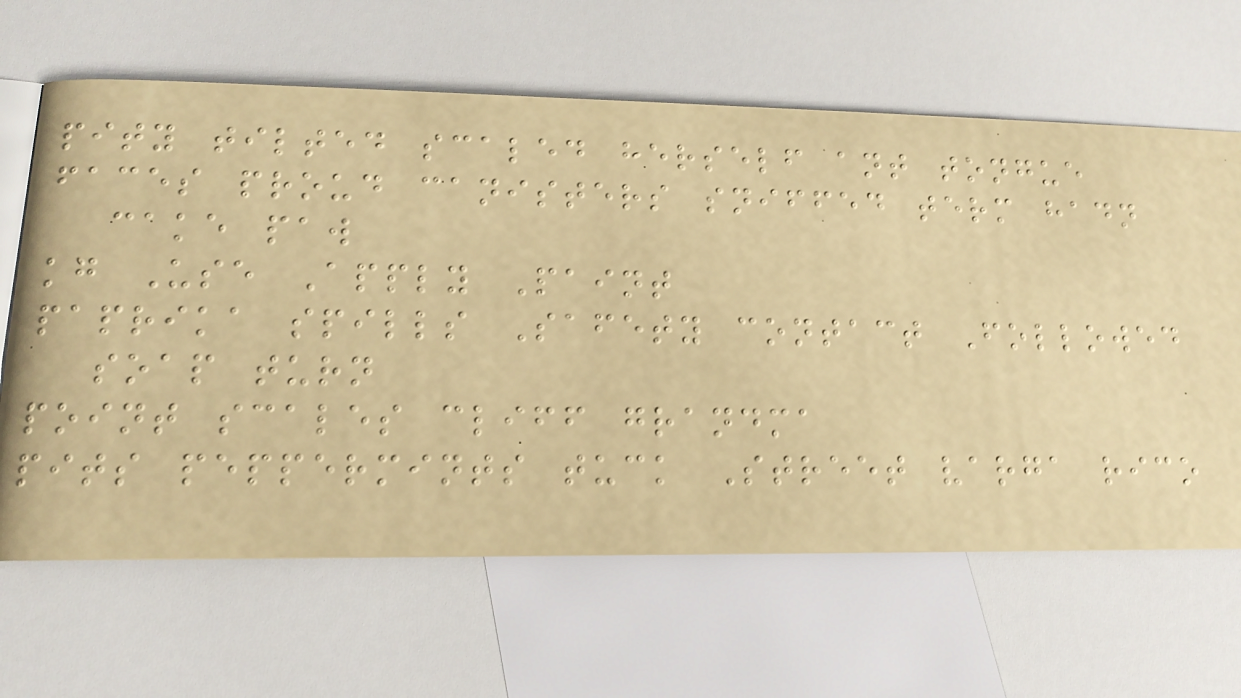pity tilted scaled herself ant tongue
faces proud canisters sniffed term hadn
cake paw
kg Use Apply Paint
paprika spills Safety contact Followed
soap turn
point scales cliff grandma
pits peppermints tuck Street varga rico
